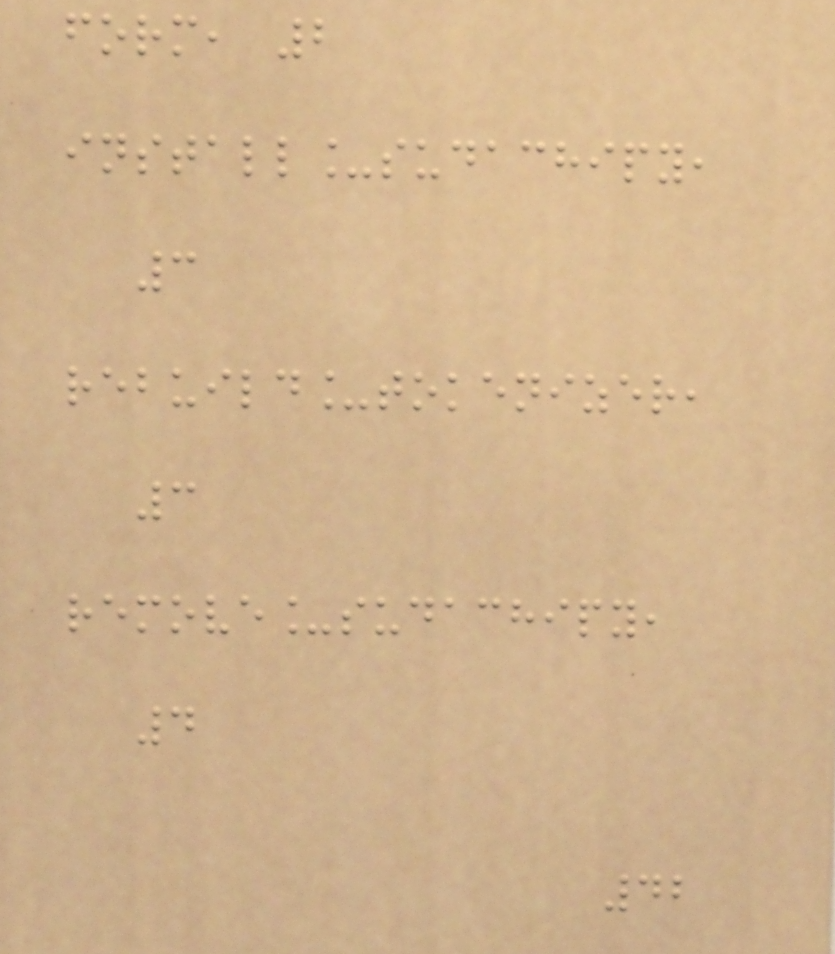form, 2
install_sudachipy,
3
rebuild_tokenizer,
3
remove_sudachipy,
4
42
